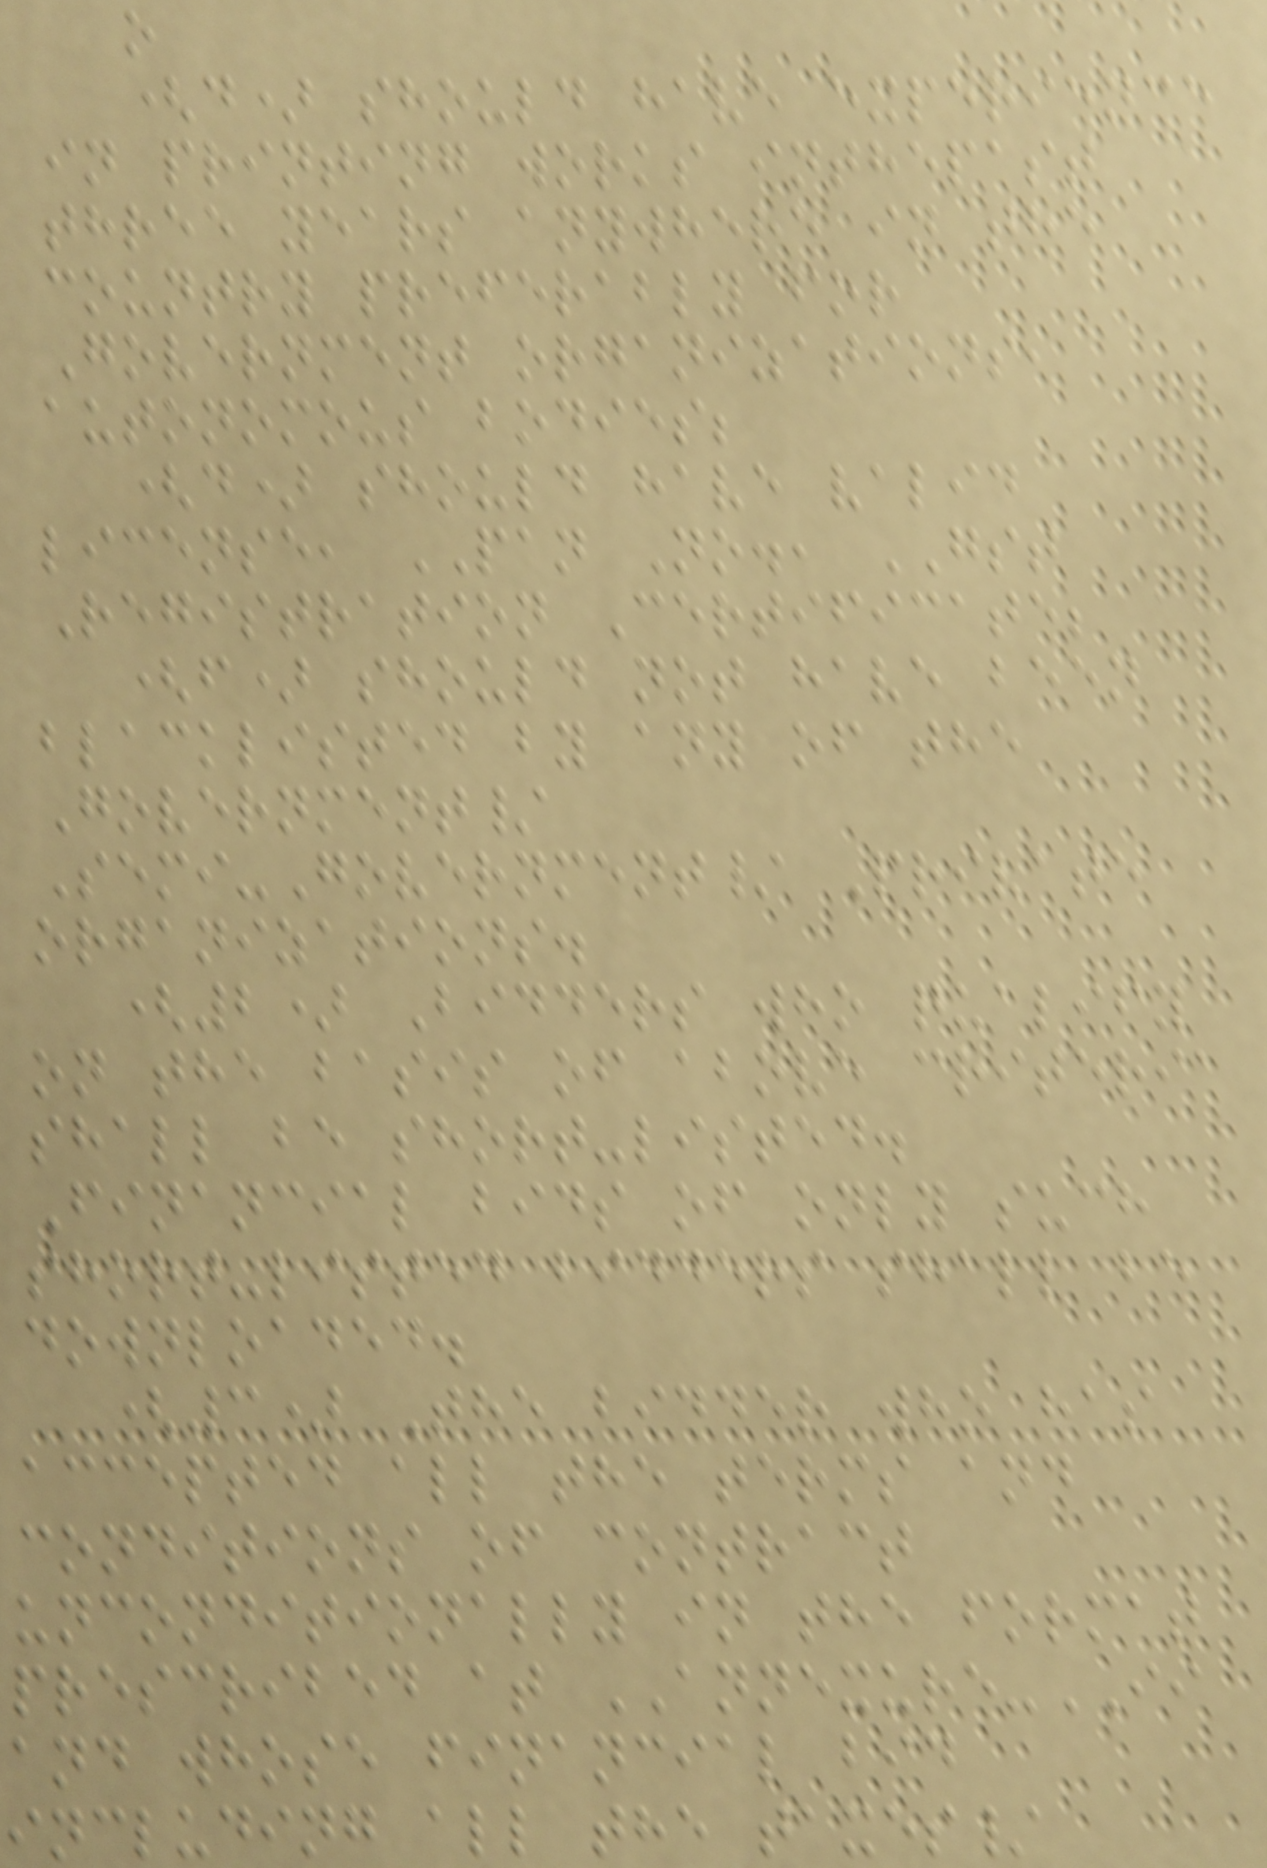o
(d) should have experience
in printing works inthepast
three years anywhere in the
country preferably for
Government organizations,
autonomous bodies;
(d) should have valid
license, PAN No., GST
Registration Certificate;
(f) should not have been
blacklisted by any of the
Government/
Semi-Government/ Private
organizations.
(2) Bidders who qualify
on the basis of above criteria
shall be short-listed.
Financial bids of only such
short-listed bidders shall be
downloaded.
(3) The bidder who has
accepted all the terms and
conditions of contract
unconditionally in the format
prescribed at ANNEXURE-II
and whose financial bid
including all the taxes/
